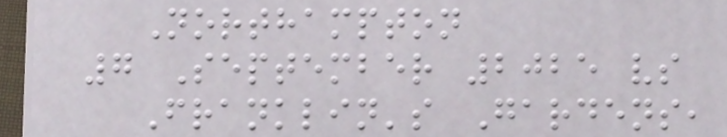Northampton
7 September 2025 vs
Franklin's Gardens,
